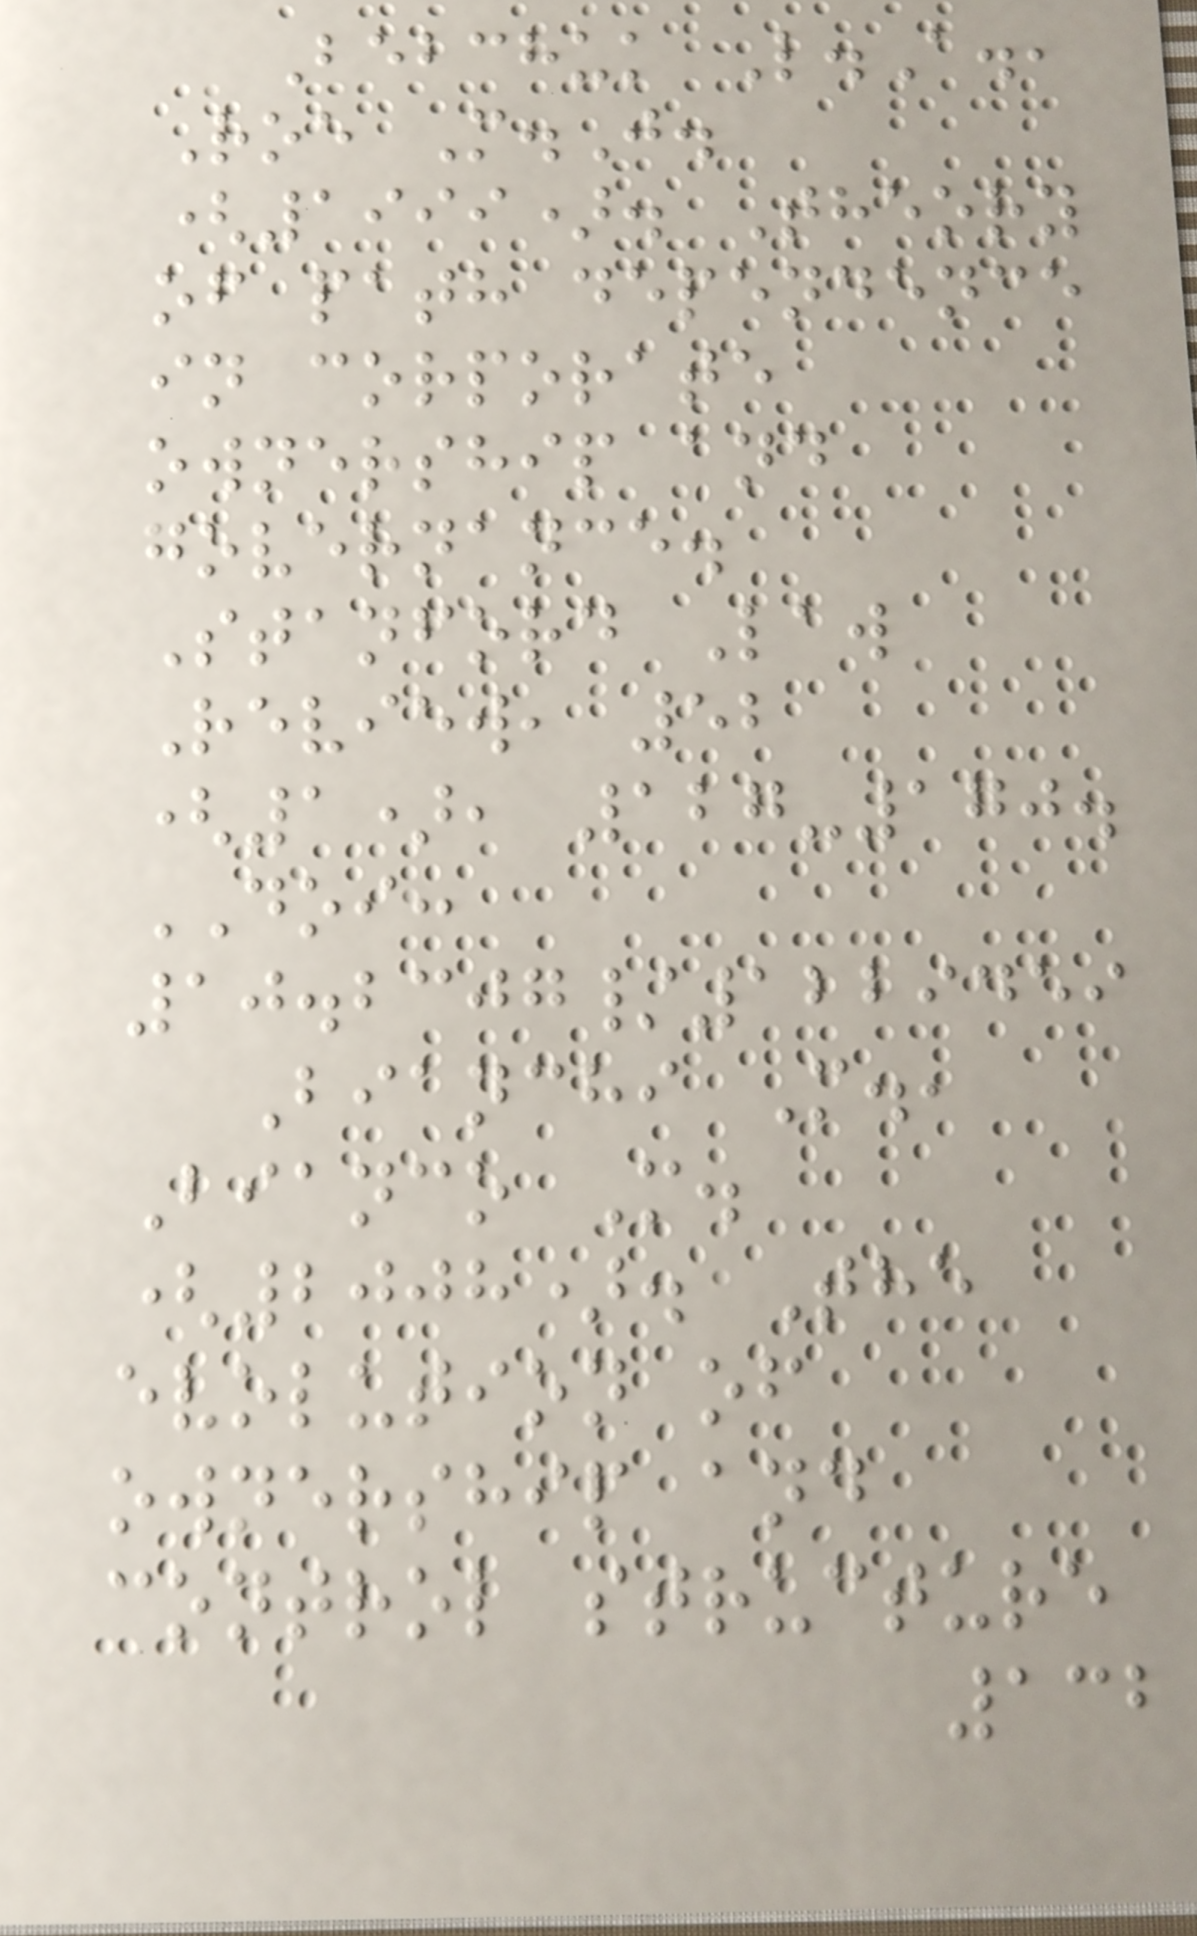Bebchuk L.A.,
Roe M.J.
(1999). Theory
of path dependence
in corporate
ownership and
governance.
Stanford Law
Review, 52
(1), 127-170.
DOI:
10.2307/1229459
Bianchi M.,
Bianco M.
(2008). The
evolution of
ownership and
control structure
132
